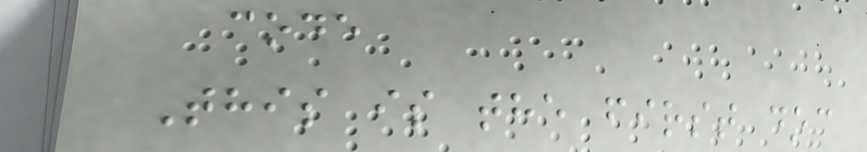code
This is the first doc
